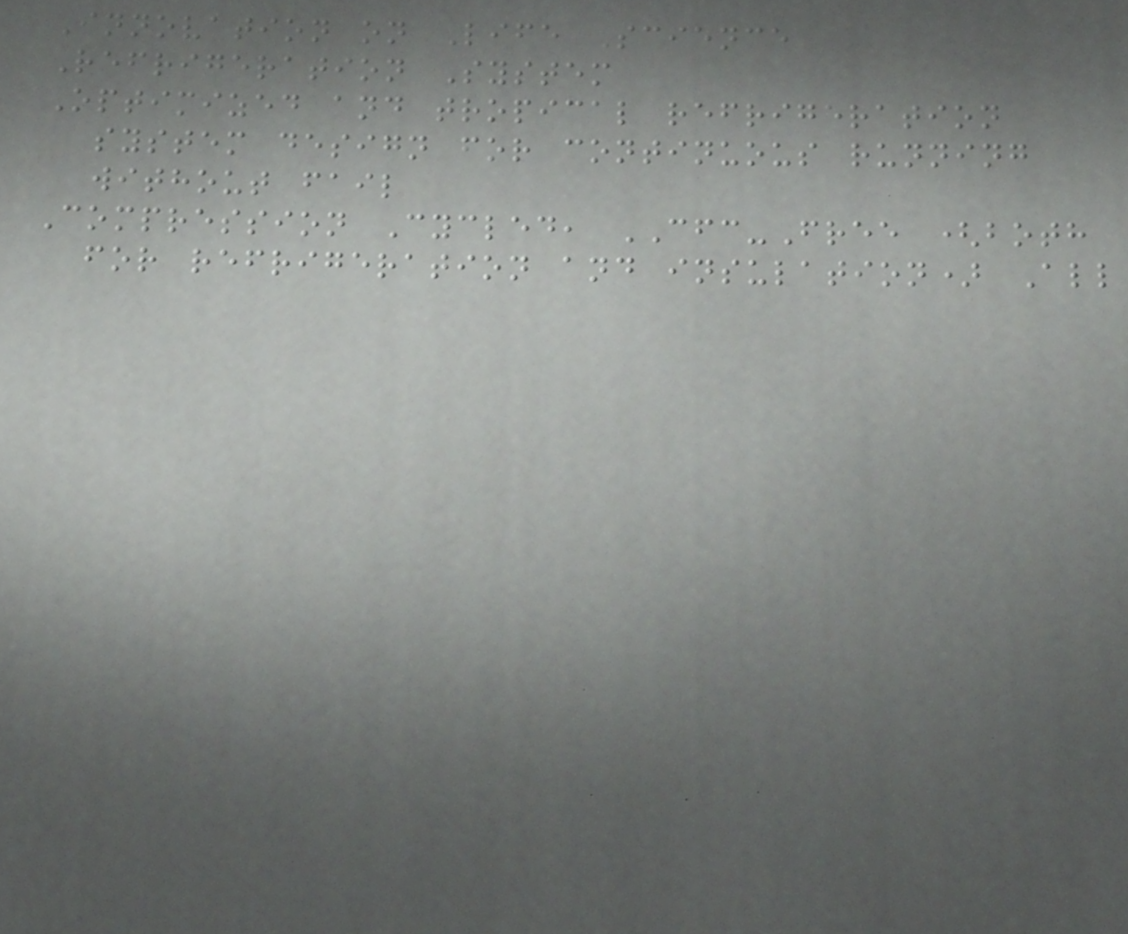Innovation on Life Science
Refrigeration System
Optimized and tropical refrigeration
system design for continuous running
without fail
Compression Cycled, CFC-Free (both
for refrigeration and insulation) All
